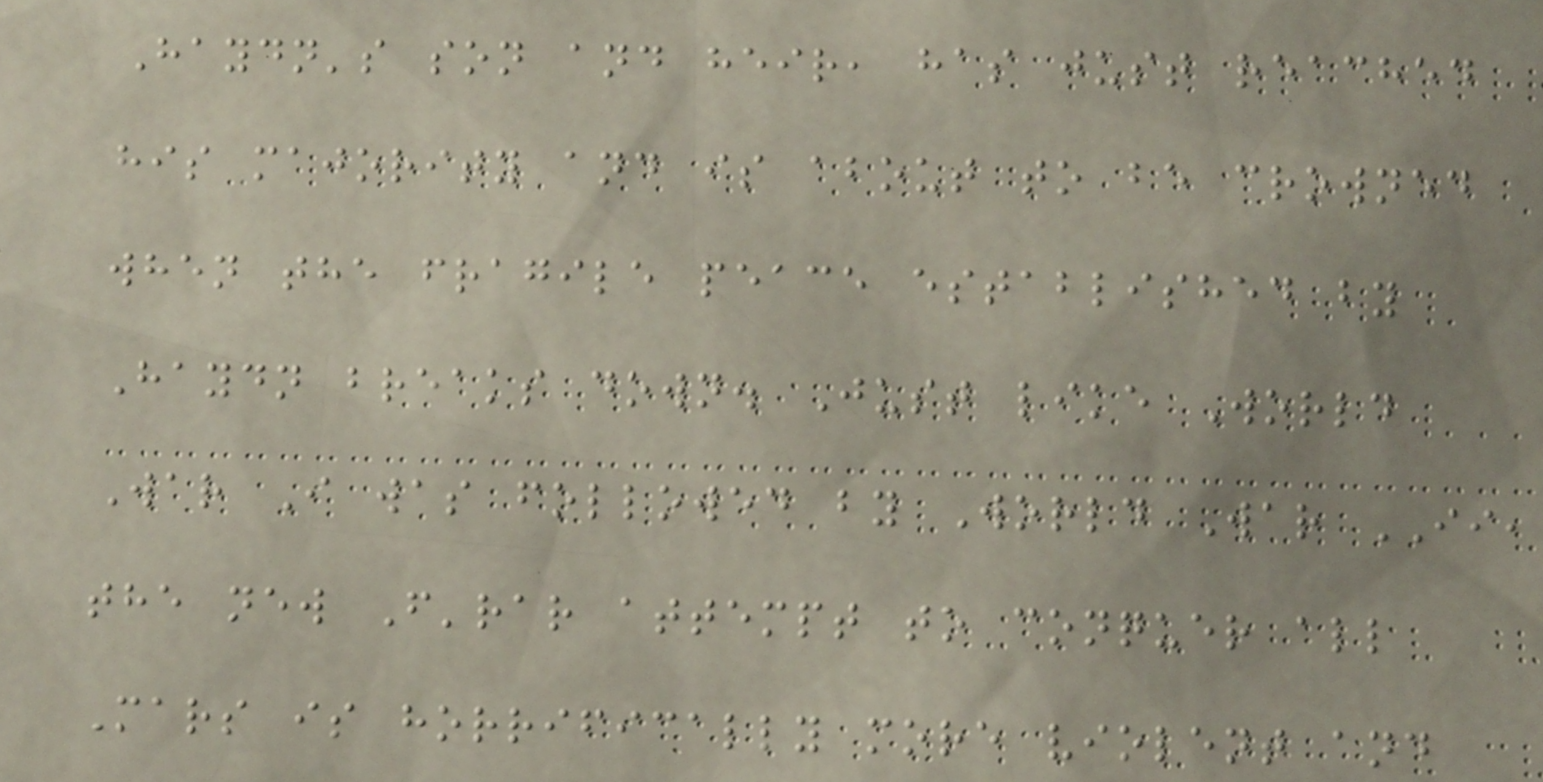Haydn's son and heir, has just reached
his majority and is about to be crowned
when the fragile peace established by
Haydn breaks down. Just like World
War I was followed by World War II,
the new F'rar attempt to conquer all
Mars is horrifically more violent and
